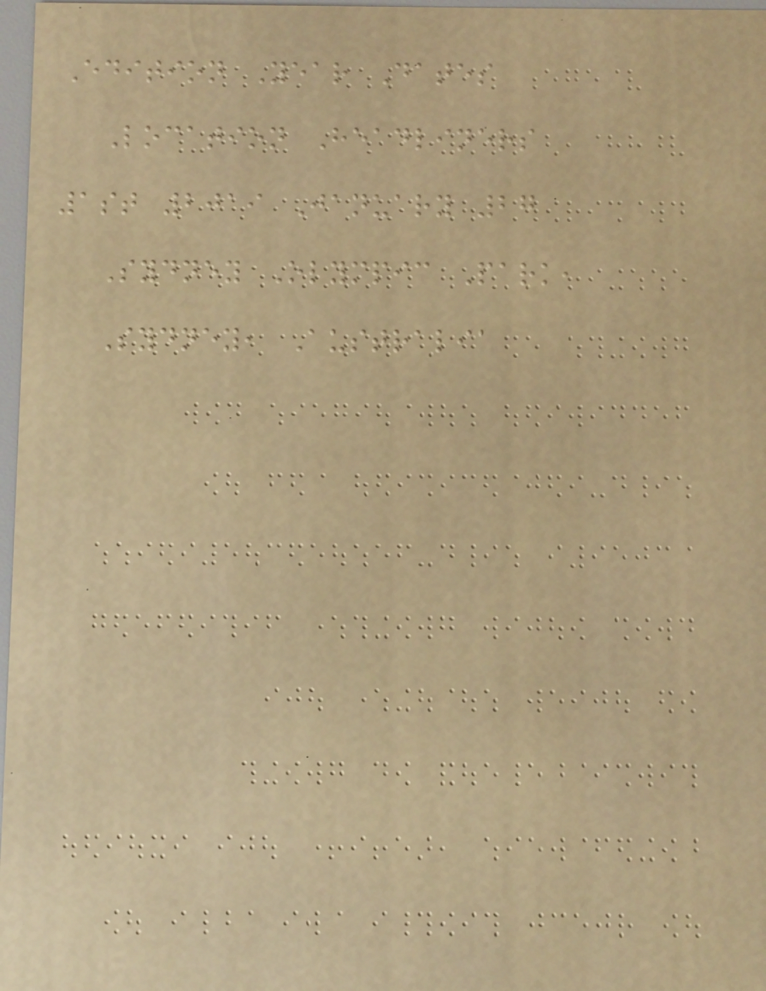Edition Year Dates
Location Headliners
1st 2019 January 27
Sydney Olympic Park,
Sydney, Australia
